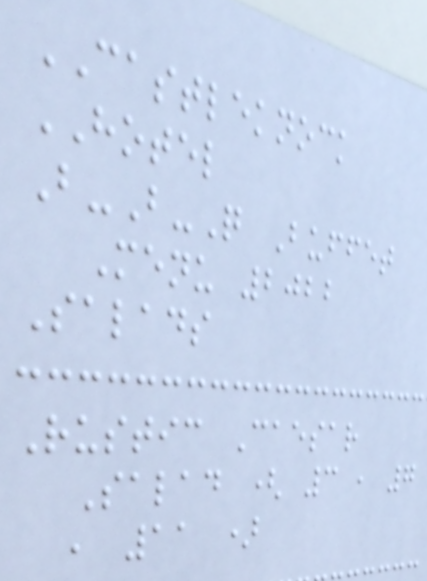CASTLEKNOCK
HOTEL
B-B-Q Buffet
Menu 2022
Salads
Rustic Caesar
Salad ( 3 , 7
, 11 )
